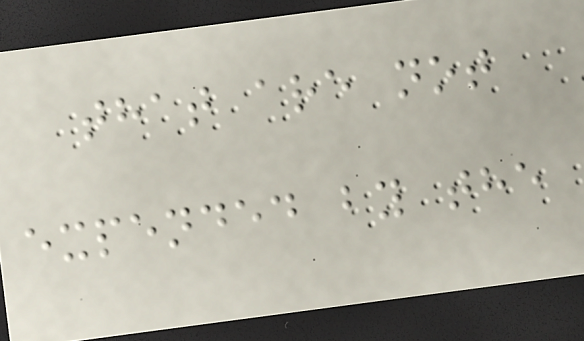that are not
expended by the
